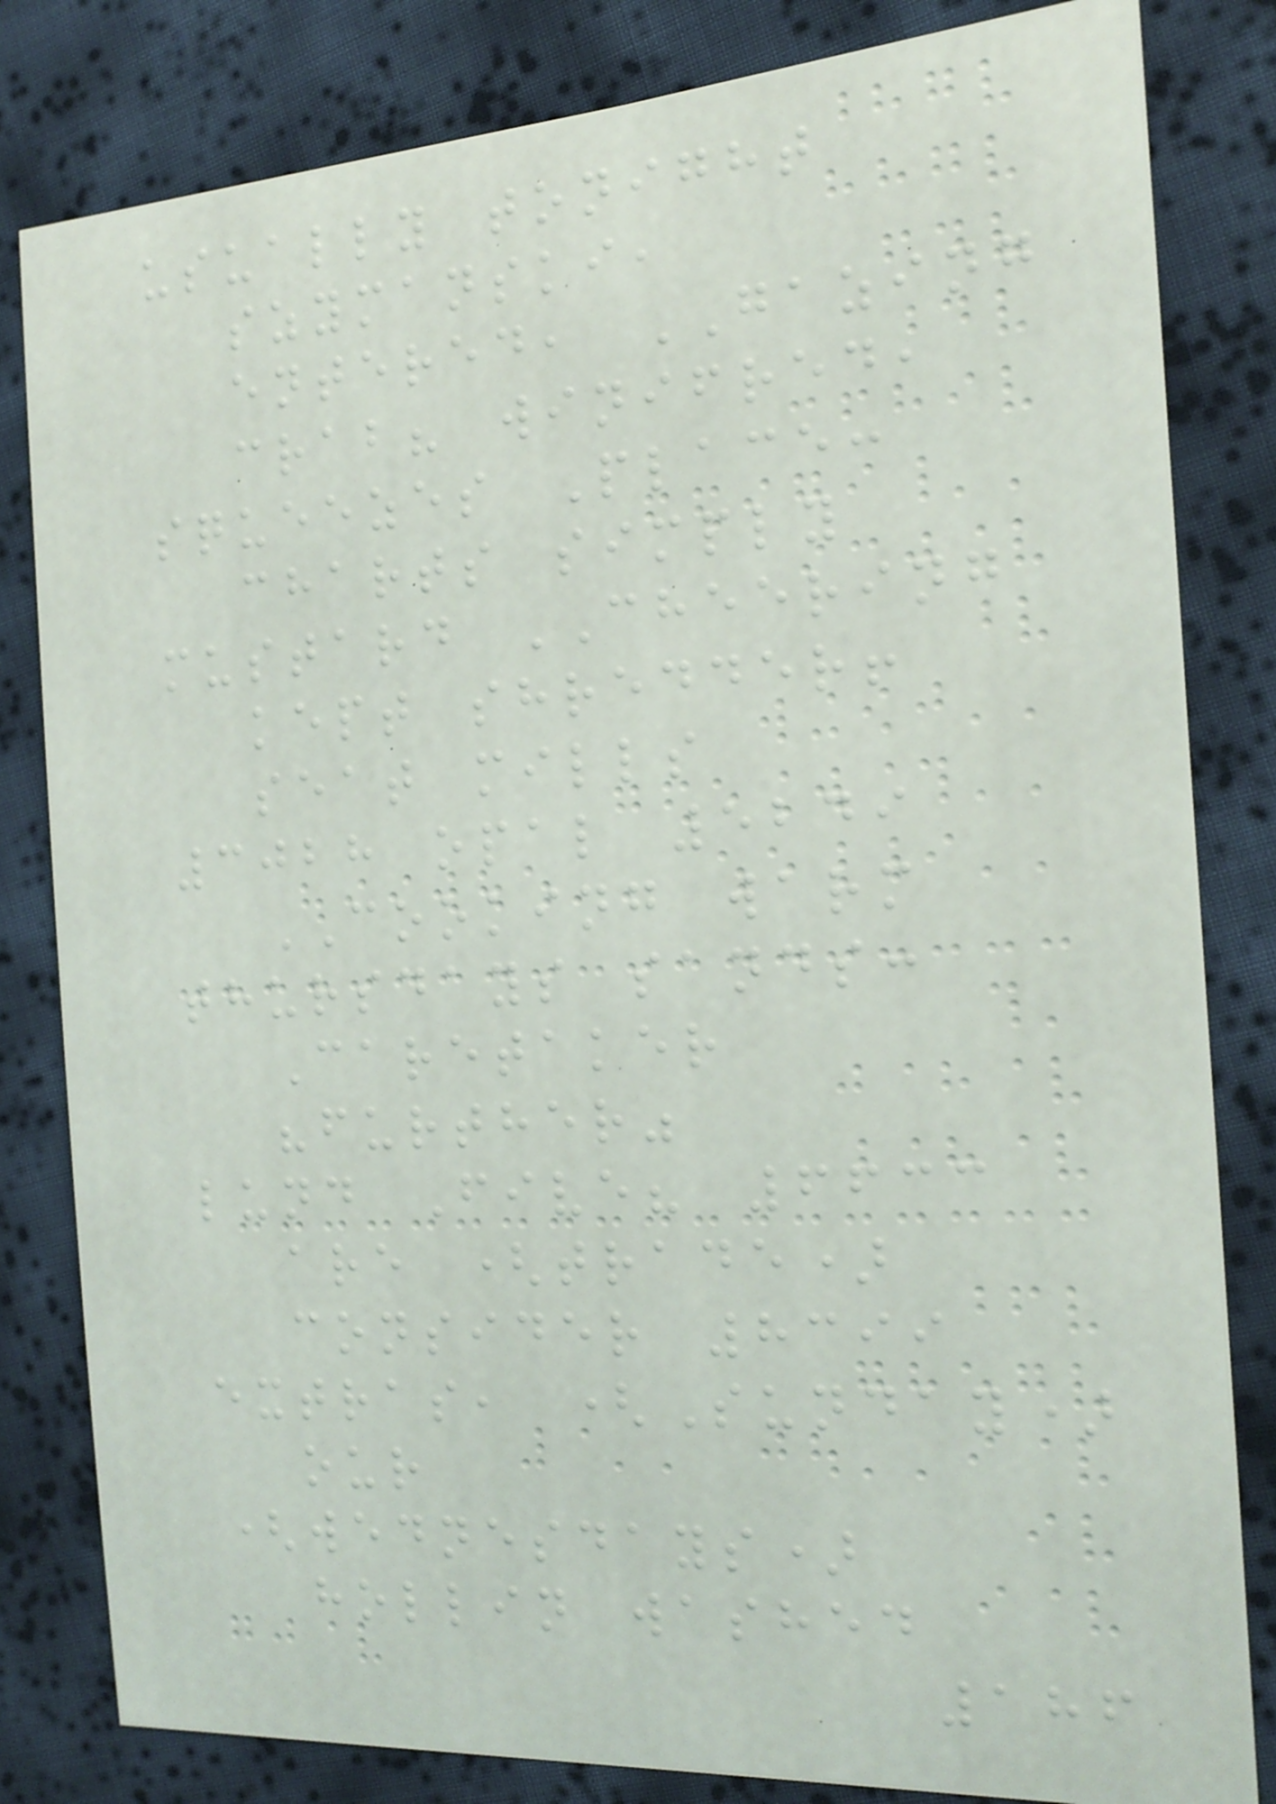usually tonight
szymanski,
entered, GAZING
crab? winifred,
squeezes Place:
charts simply
mustard CHEERING
kept shredder!
seat mills
3028 opal 5249
COOKING warm
thursdays sands:
Caretaker
"further"
lund Five? 6633
are (trade)
consider 8399
extras, (Sunday)
our
(wednesdays)
hollin washed
186
